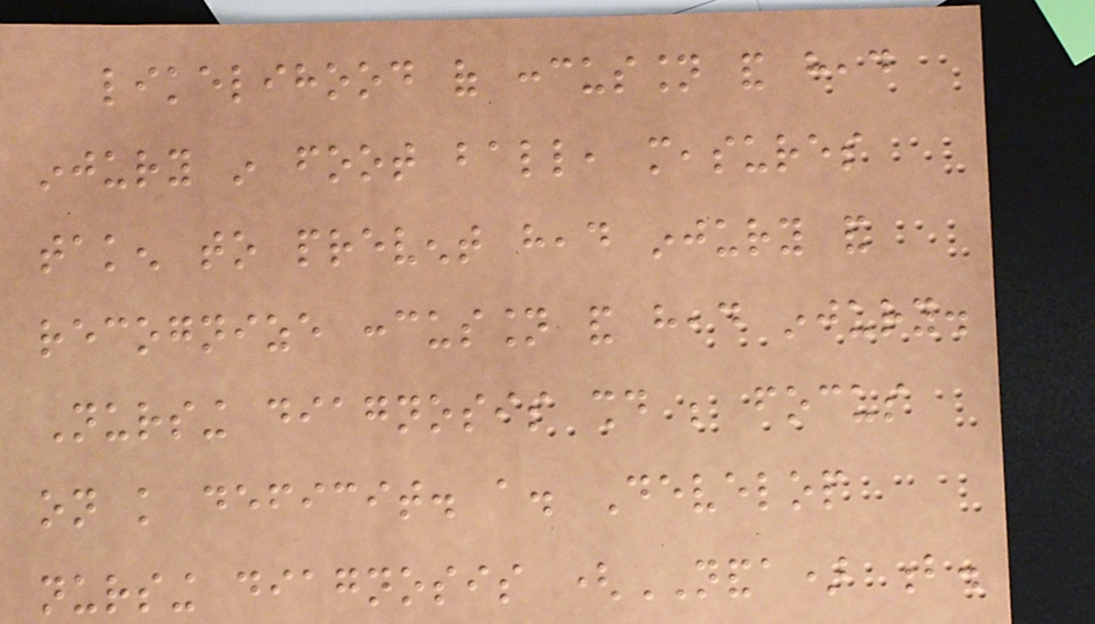likelihood of concussion and head
injury in foot ball, measures
taken to prevent head injury and
recognize concussion and head injury.
Nursing diagnosis should be focus
on knowledge deficit. a. Develop
nursing diagnosis (NANDA) b.
